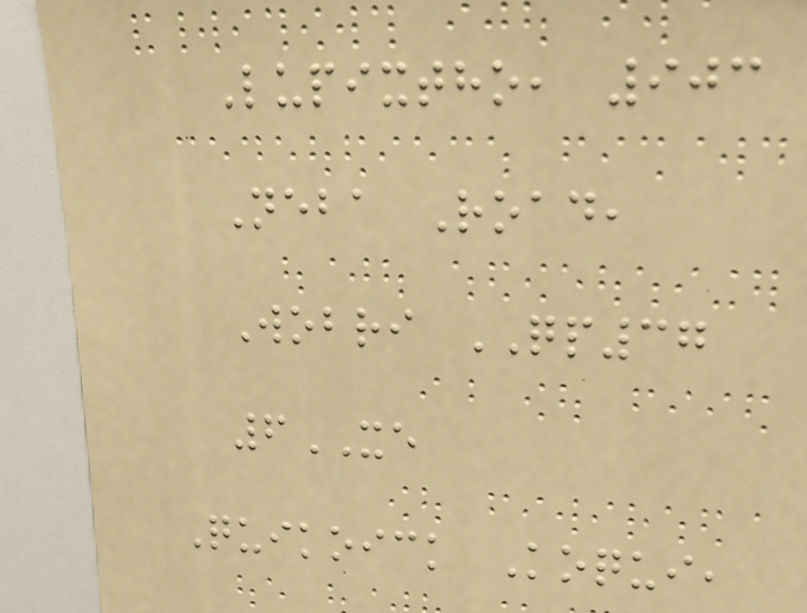Lupixtho, 903
Neba Road,
Wobri QP37
6XE
Quikoick Koqui,
